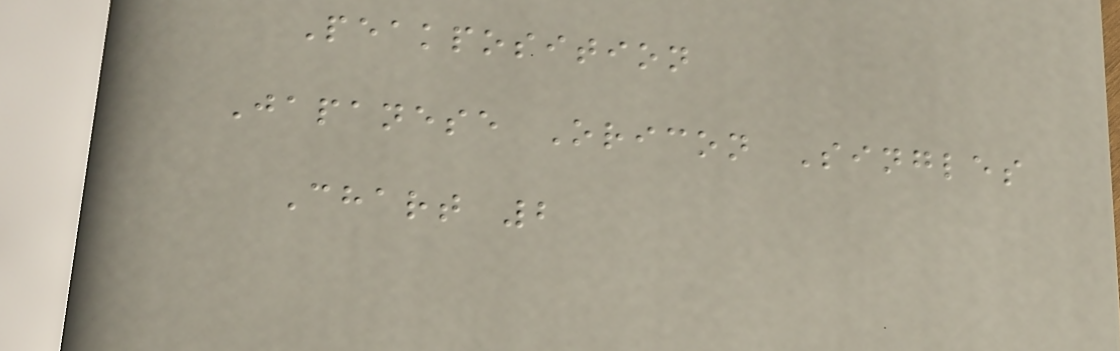Peakposition
Japanese Oricon Singles
Chart 2
